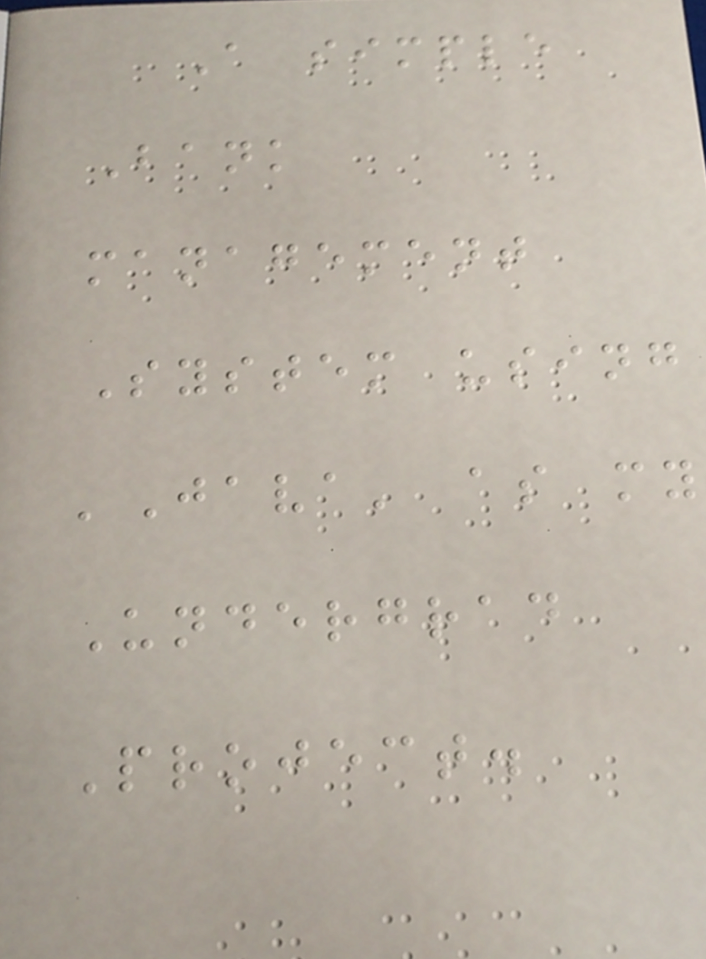A simple
Bank
management
System using
'Java' as my
Undergrad
Project.
